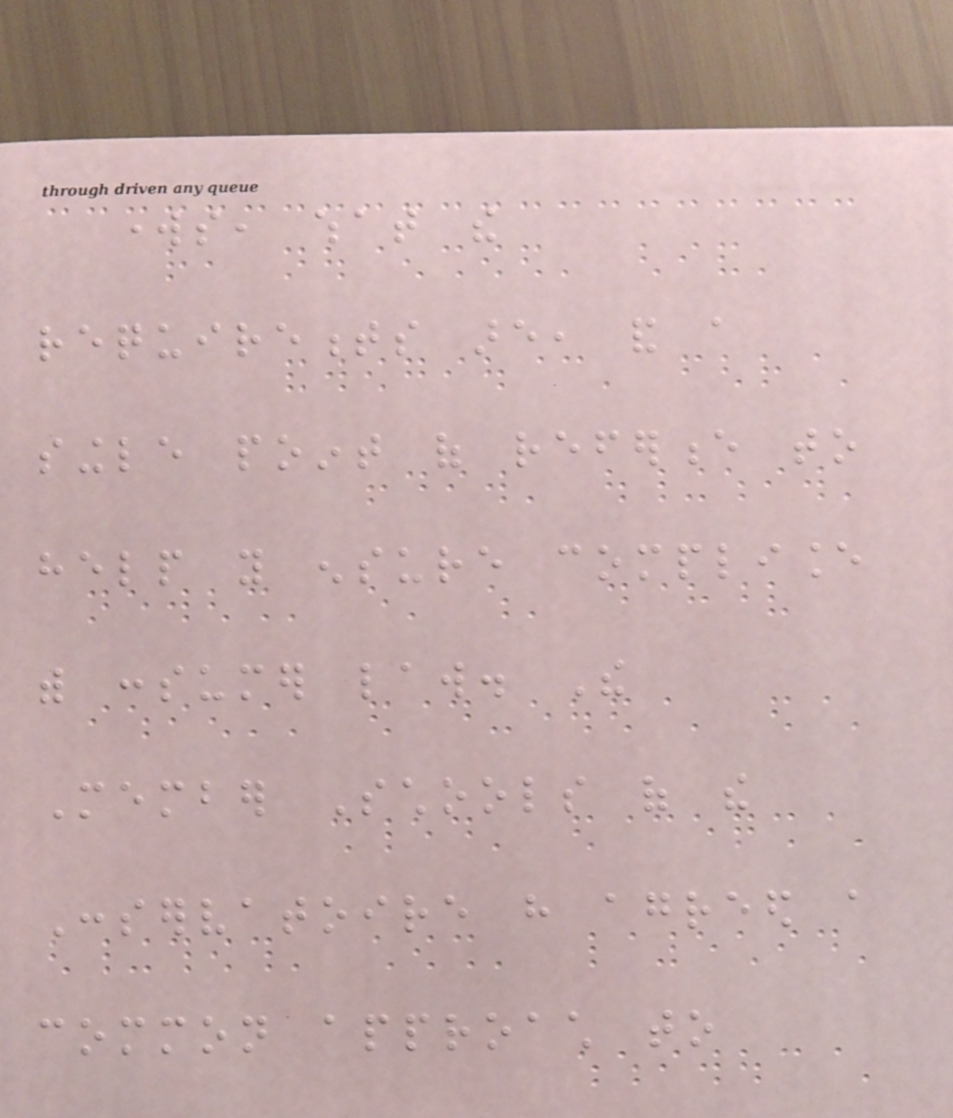works, what the
requirements are, and a
single point of reference to
help you ensure compliance
with consumer law. The
Member Schools of the
Conservatoire have agreed a
common approach to
